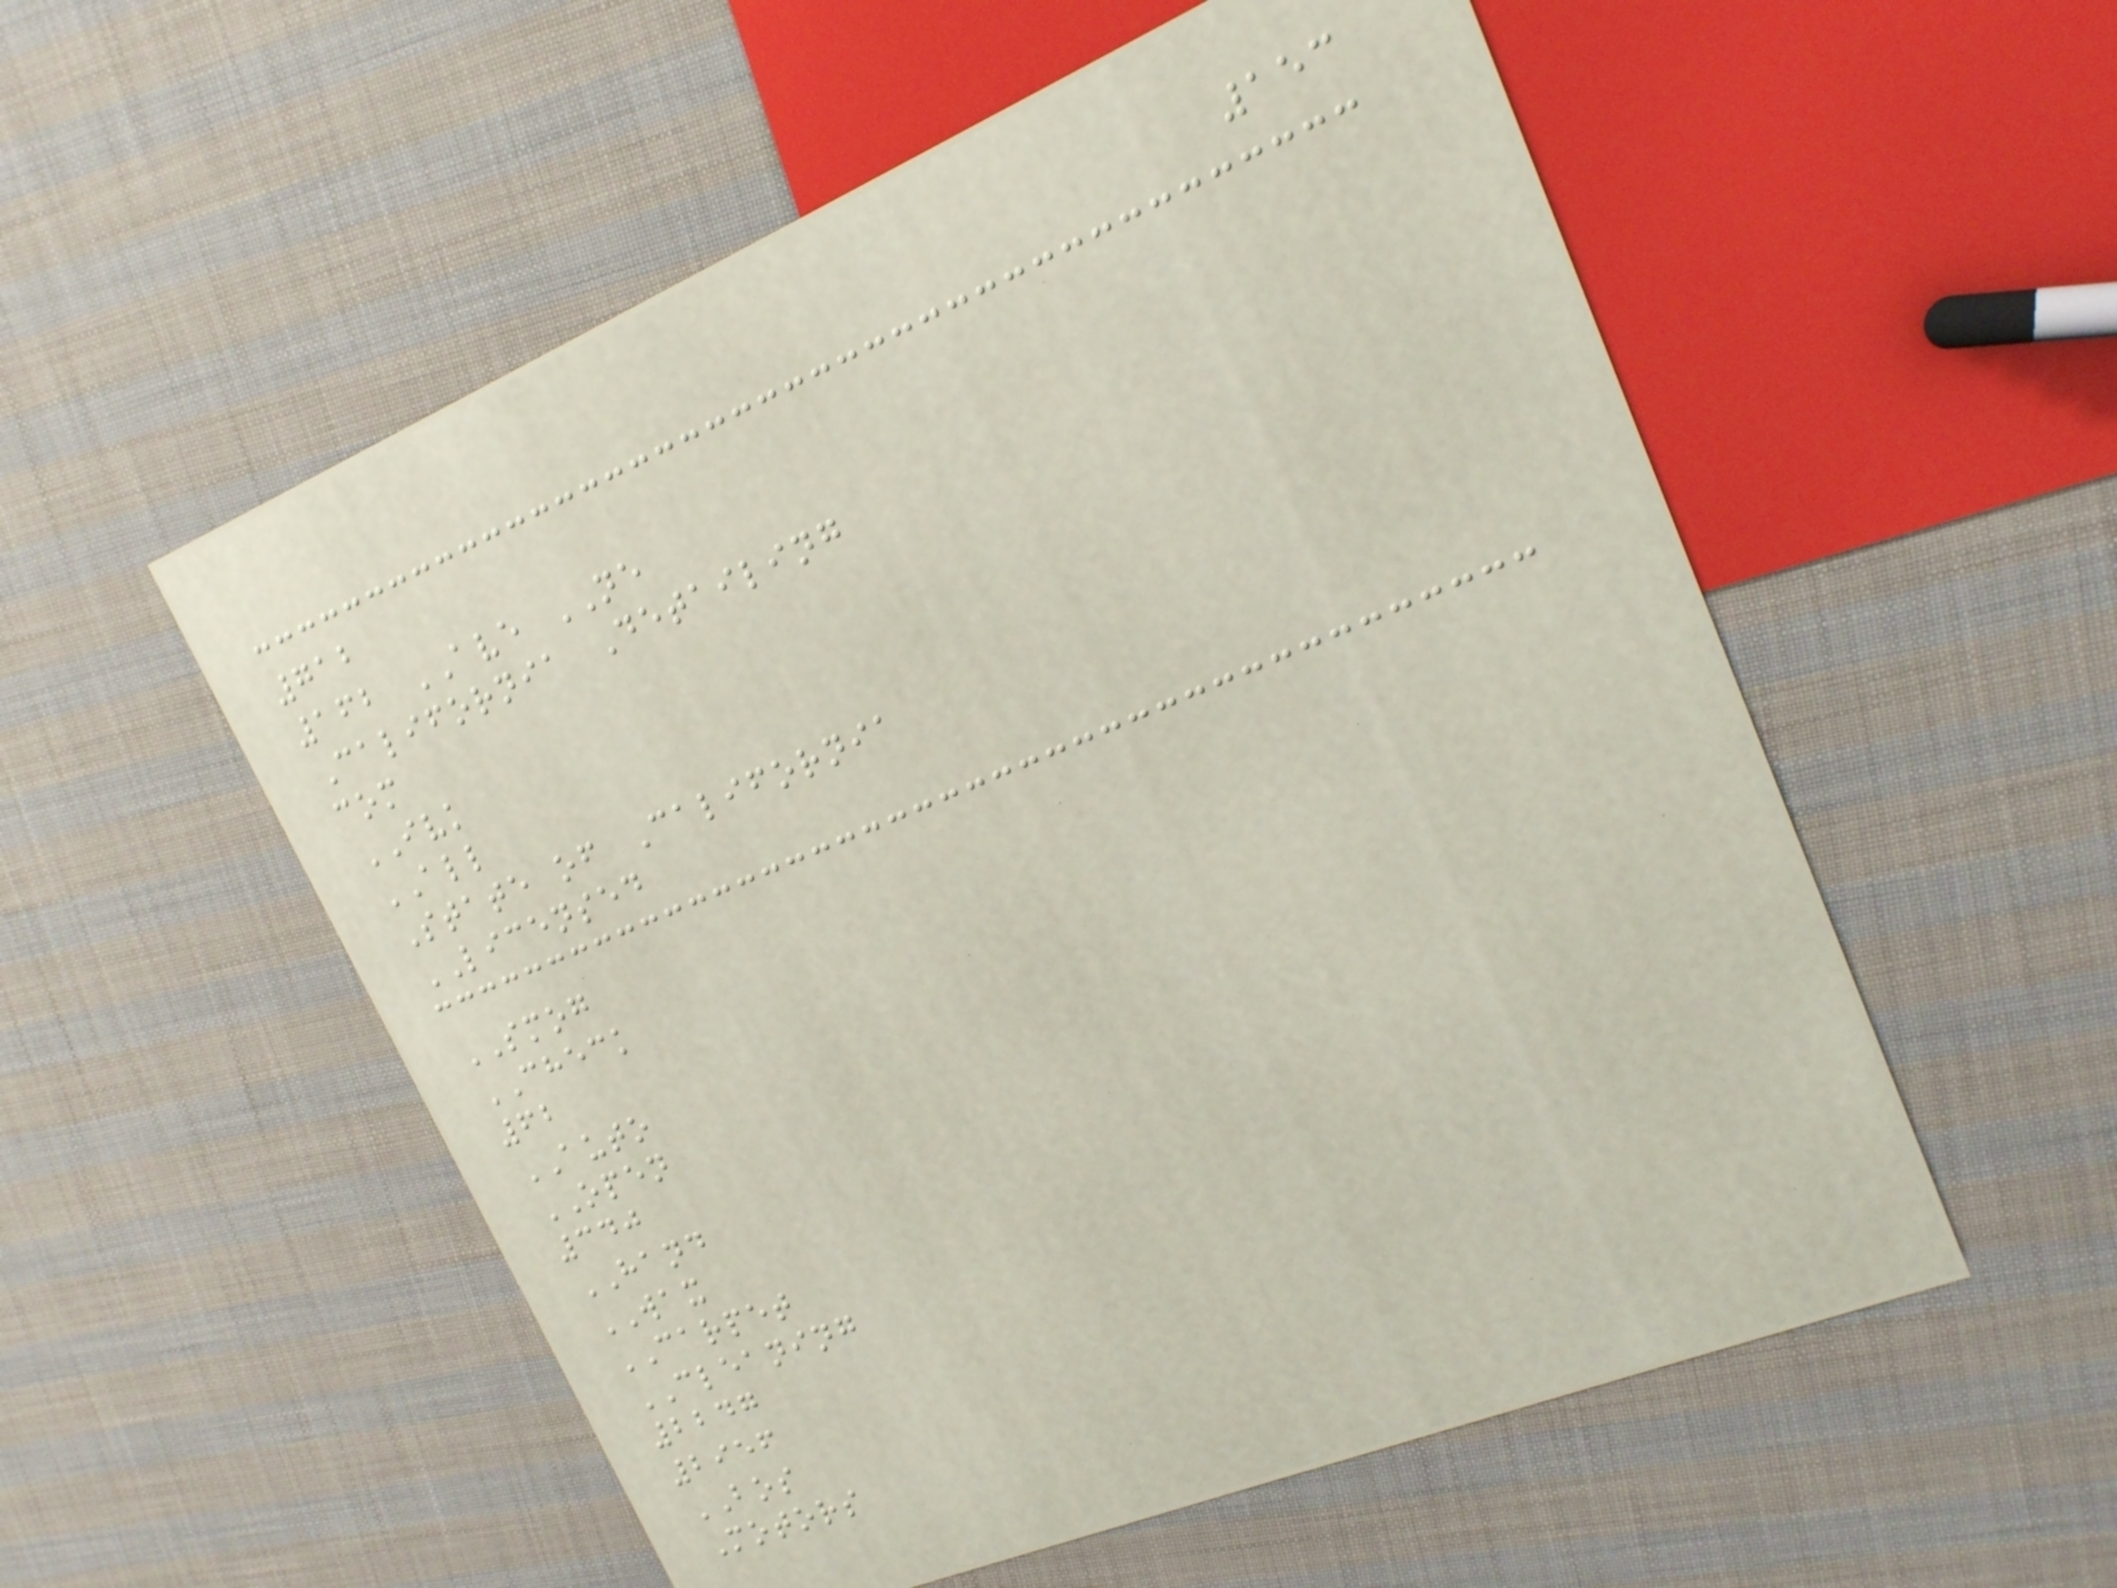153
712
162 AVE NE
California Detailing
com
IVK
ALL
State of California
LICENSED
SMOG
CHECK
62
AUTO
OPEN
340
HAND
WAX
CARPET
CLEANING
2247
2956
BOS
Motors
